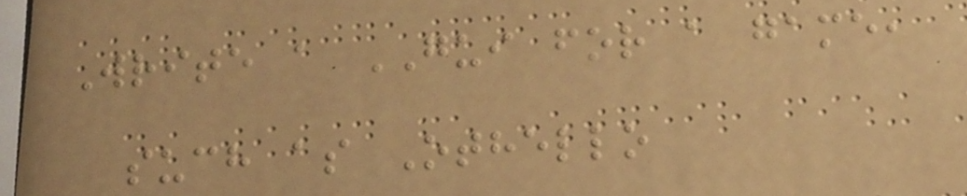Write a GUI for a game,
such as Othello
